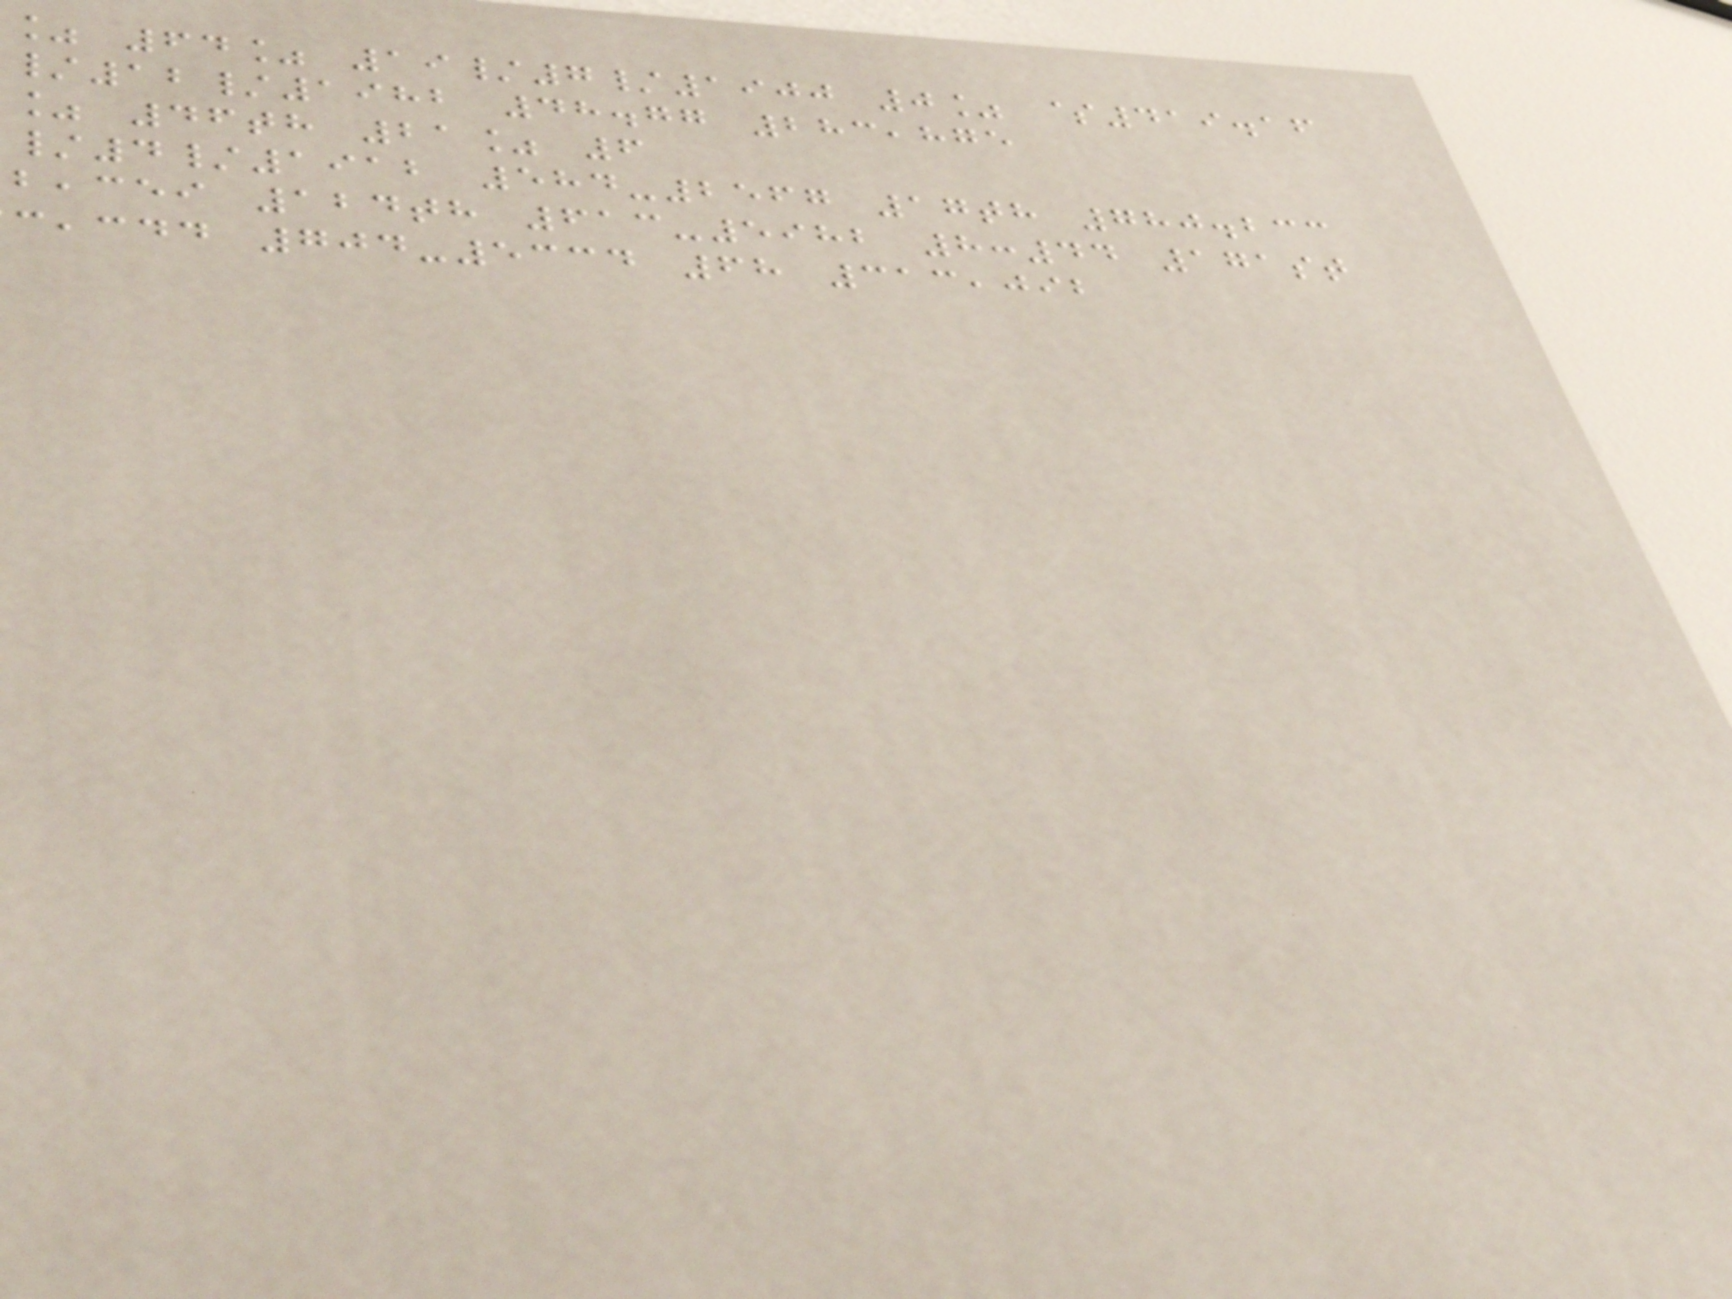% 64% 19/7/1900 0% $419.16
/12/1982 48.77 283,875
% 46th 21% 6
/4/1912 584-2567 17th 780.233
,cei 124th 613-5982 8:44 171st
,cdd 704-5334 68 313,092
